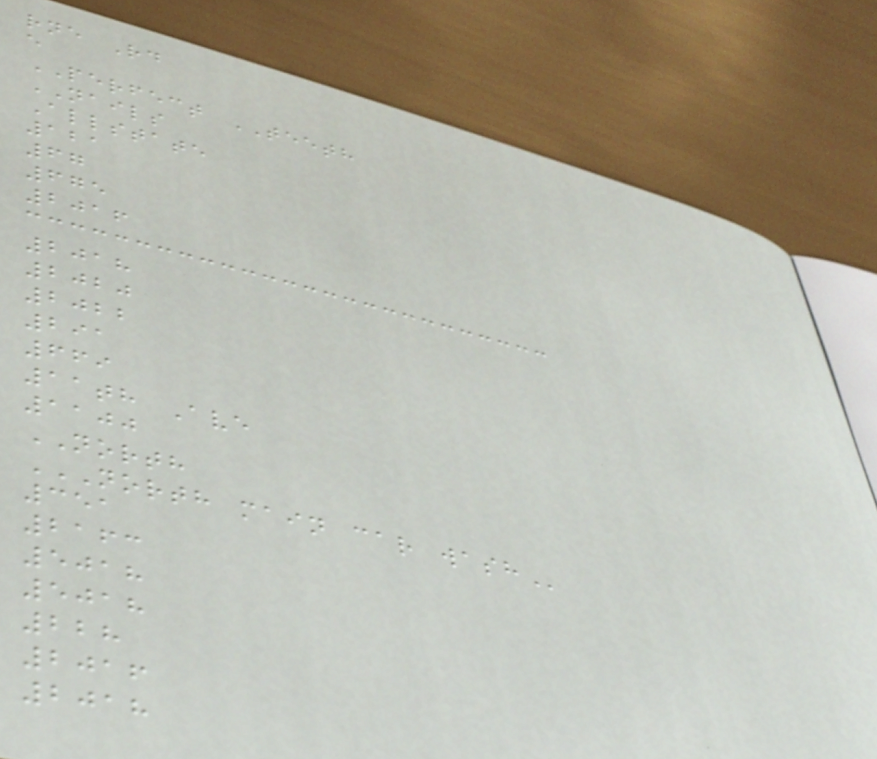rne Rd
e
PERFECT TEETH
NAILS
Allstate
121
67
675
2016
2018
2020
2022
291
669
11th Ave
1100
NORTH
NORTH MAIN CAR WASH
351
2163
5018
5018
228
2016
2018
